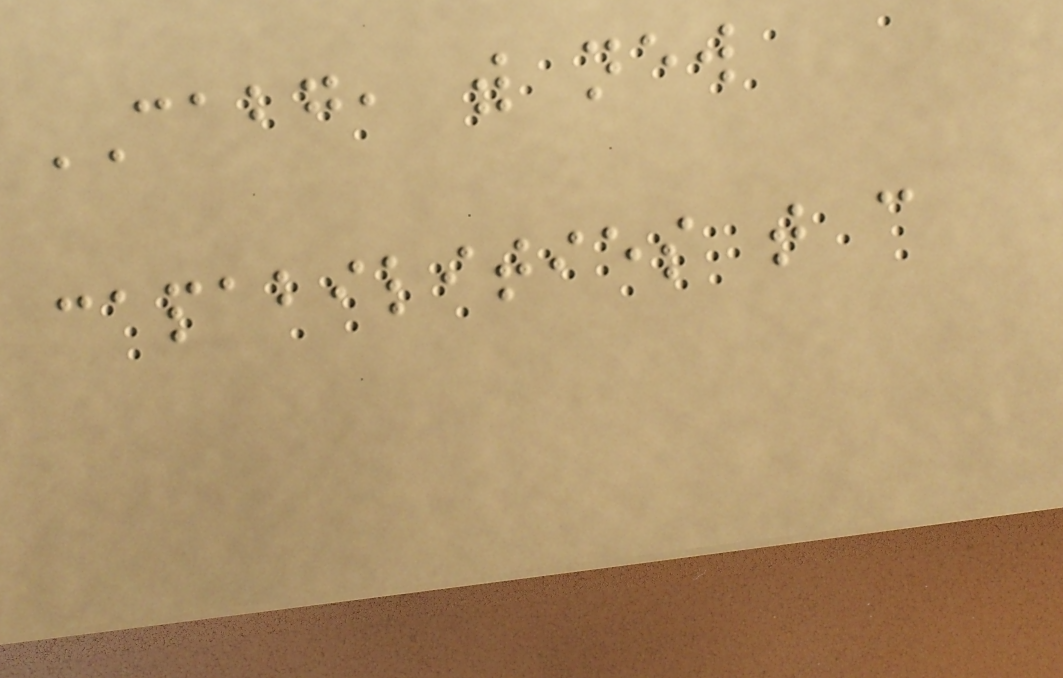CABG, with new
capabilities that can
